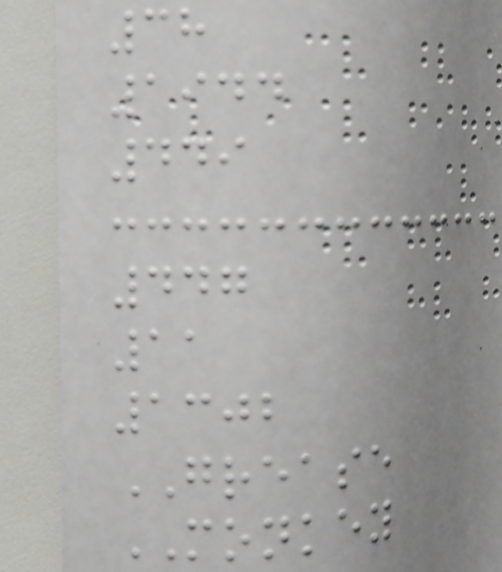38
1944
449
447
11
1302
GREASE
MONKEY
